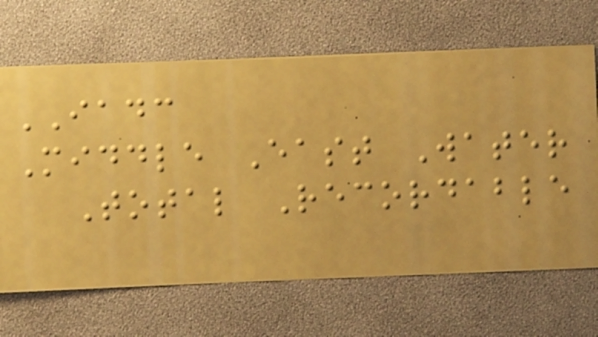IADC
Middle East Water
Total Recordable
